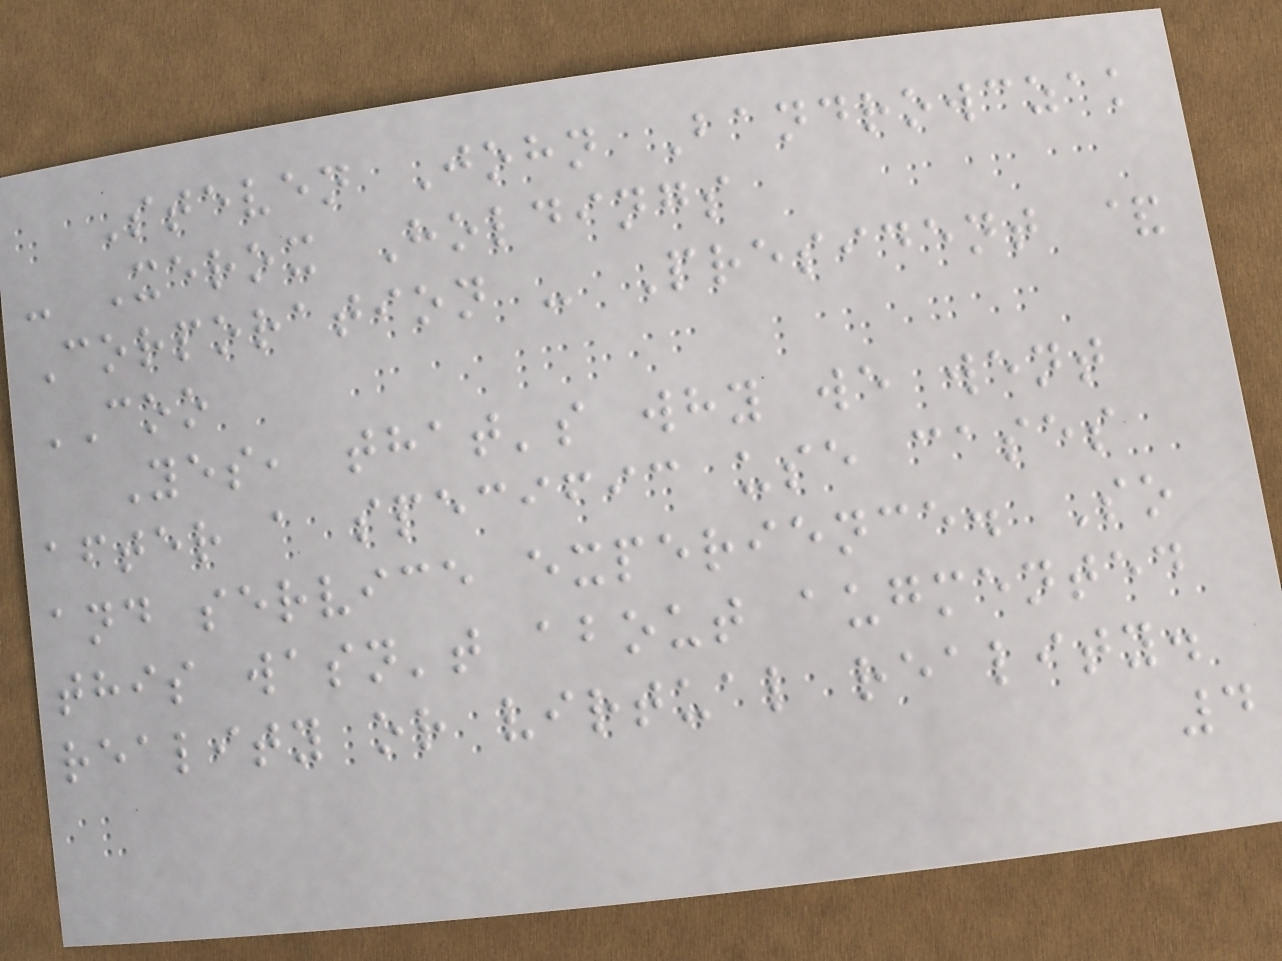Steven John Bandrowczak
- Xerox Holdings
Corporation - President &
COO
Yes, that's why we went
after a specific use cases
and service experience. So
this wasn't about augmented
reality or virtual reality.
4
